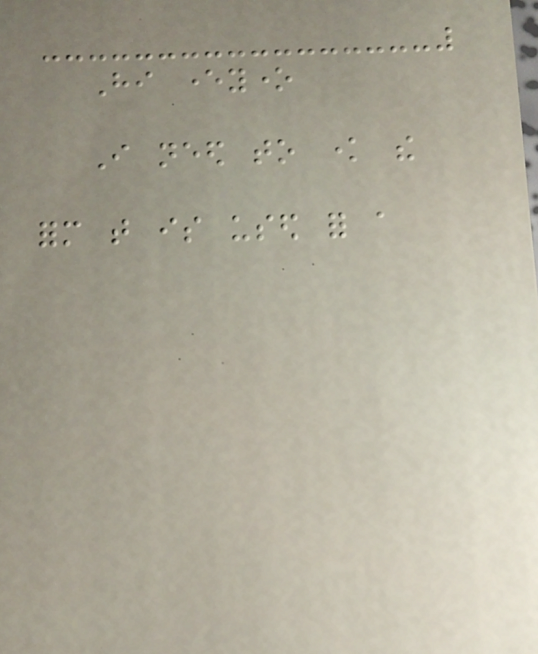Hi everyone
I need to know the
form that is used for a
